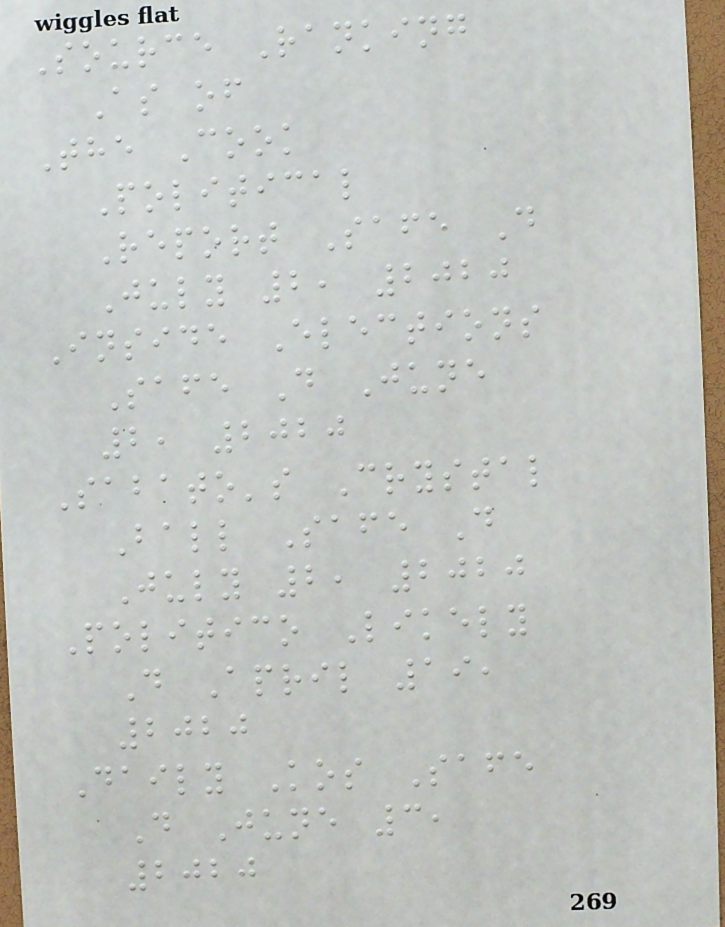Source Ranking
As of
The Cook
Political
Report Safe D
July 2, 2020
Inside Elections
Safe D June
2, 2020
Sabato's Crystal
Ball Safe D
July 2, 2020
Politico Likely
D April 19,
2020
Daily Kos Safe
D June 3,
2020
